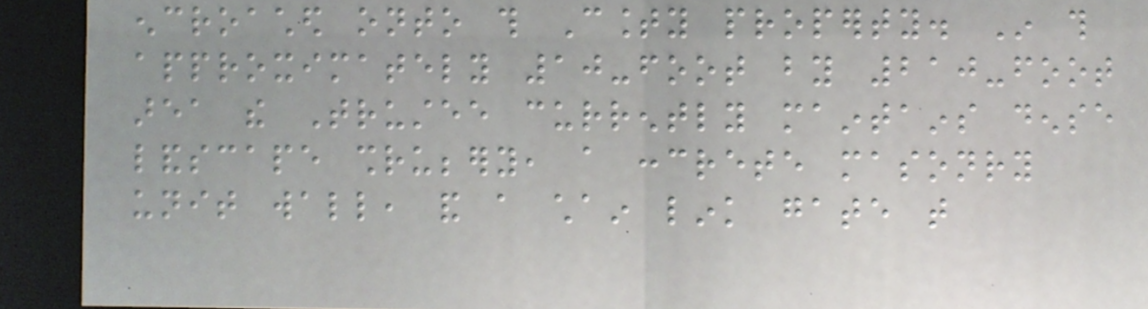encroached onto this County property. In this
approximately 10-foot by 210-foot
area the Trustee currently maintains dense
landscape shrubbery, a concrete masonry
unit wall, and a chain link gate that
